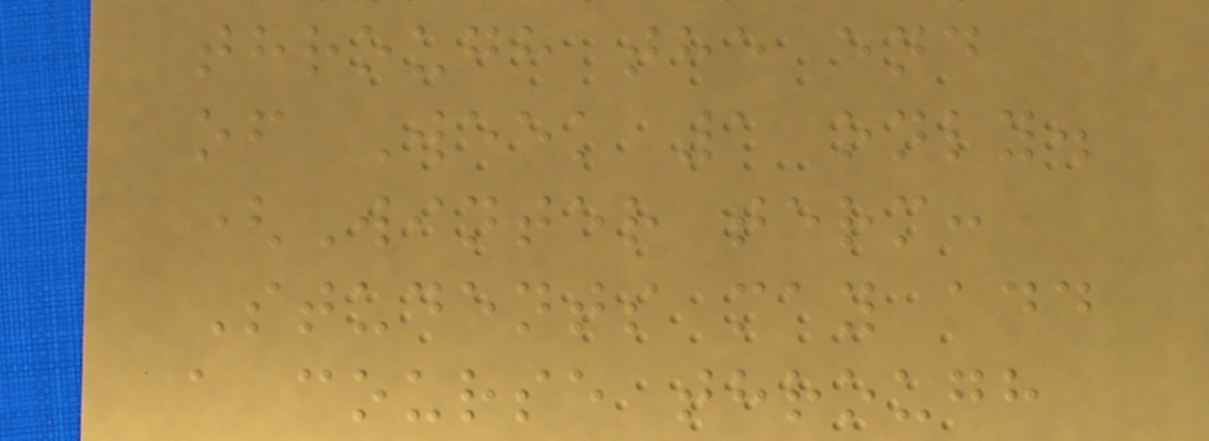through the end
of Week 1 only.
(Winter term:
Students may add
a course through
